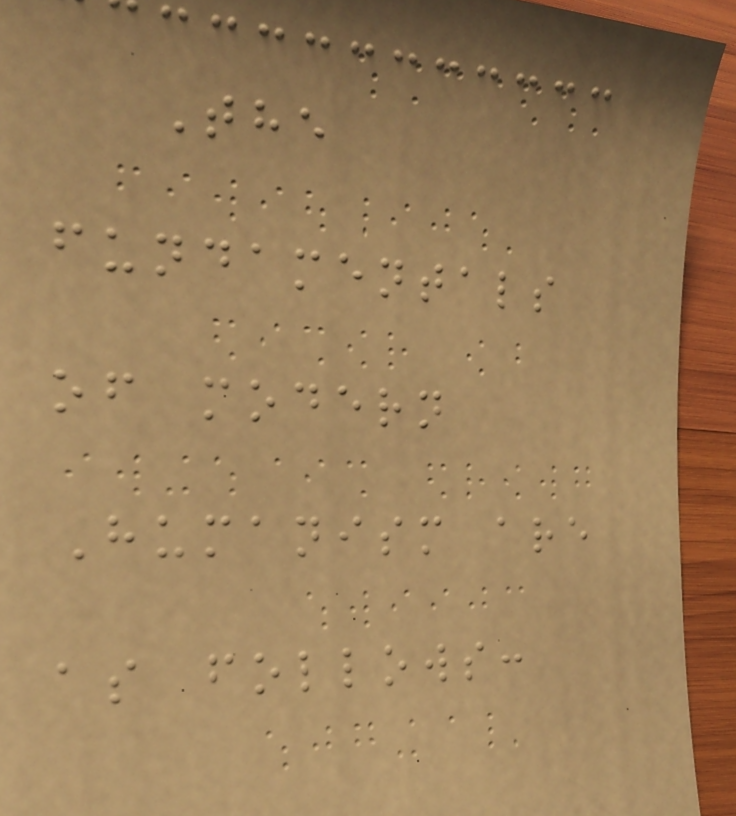The
fundamentals
of modern
Humanism are
as follows:
